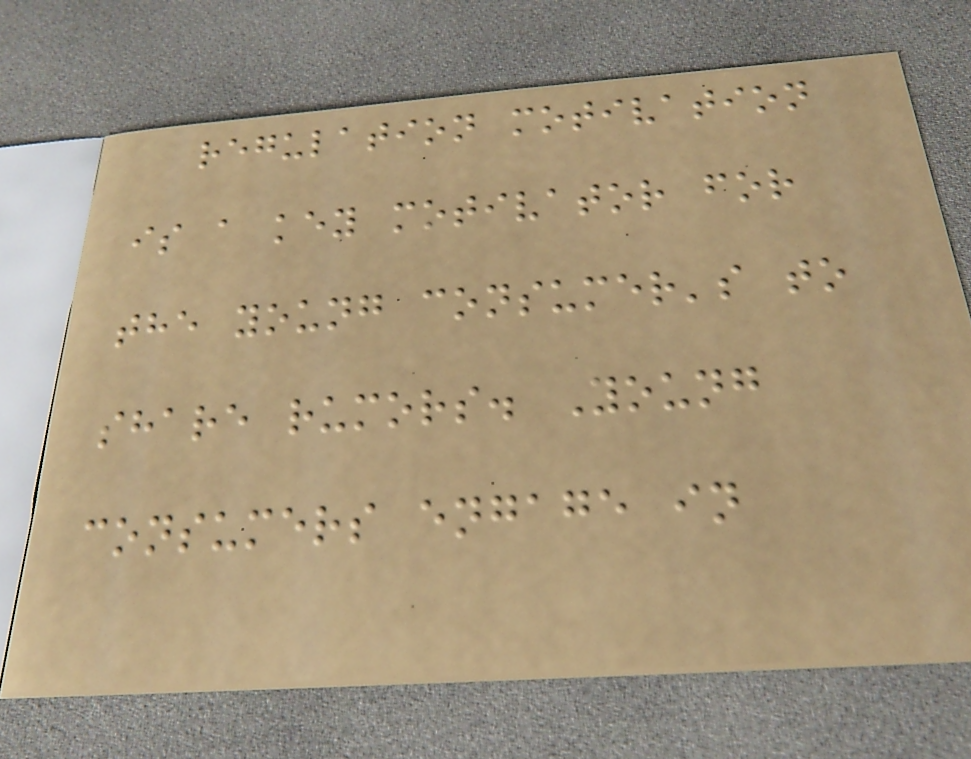regulation motivation
is a key motivator for
the young consumer's to
share rumors. Young
consumers engage in
